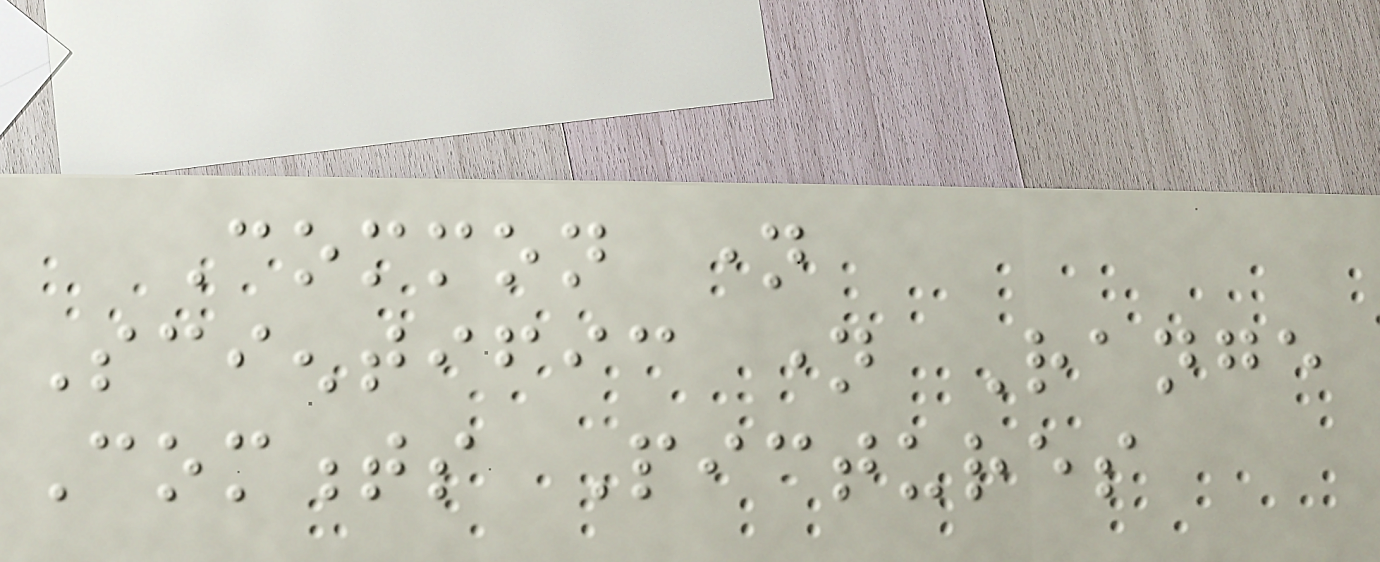Common name
Scientific name Range
Comments Pictures
